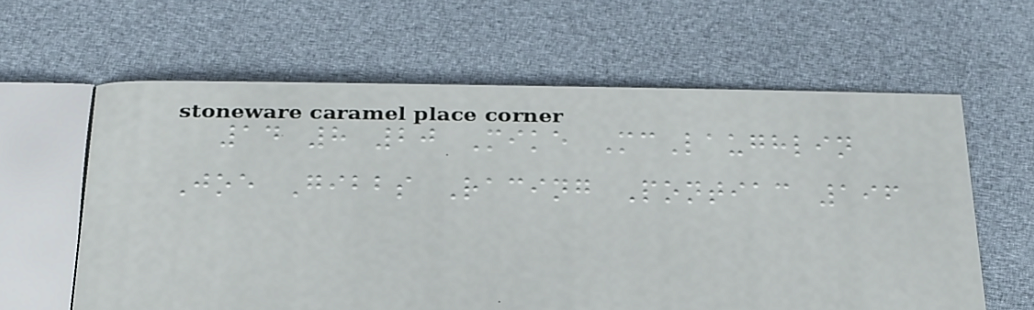14 8 20 Mike McLaughlin
Joe Gibbs Racing Pontiac 196
